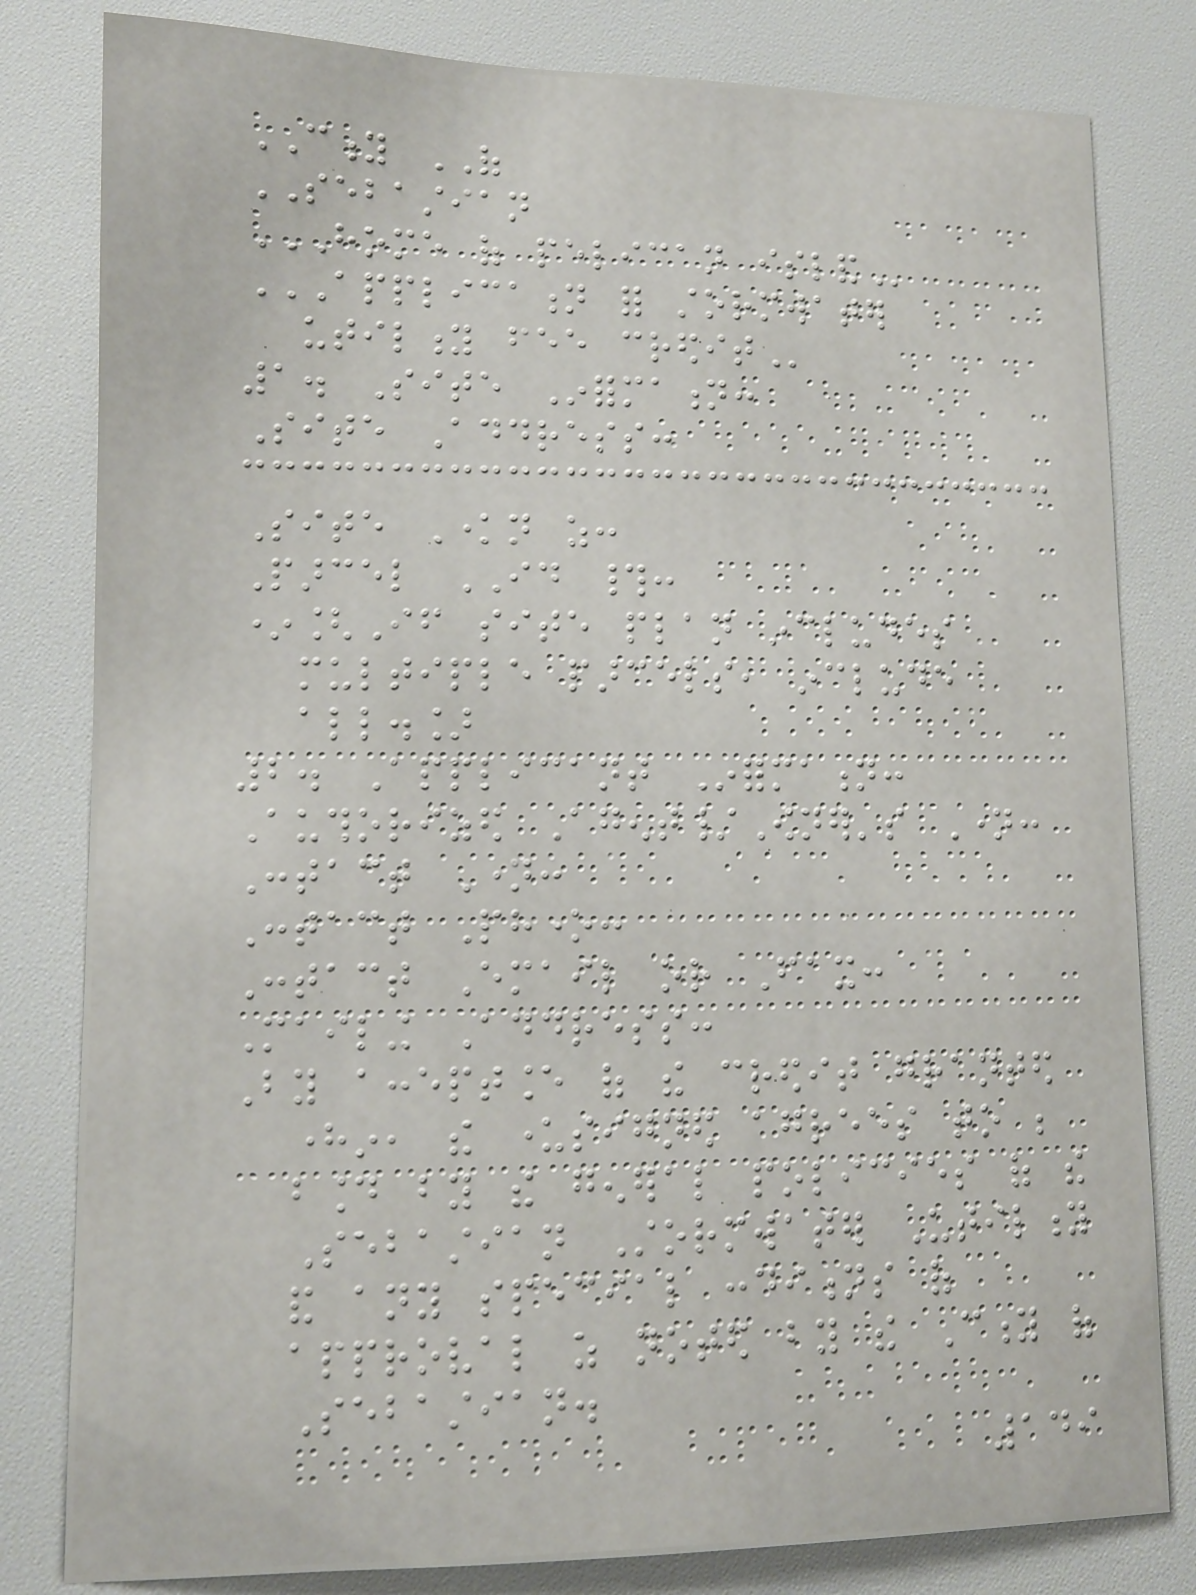CITY OF
SEBASTIAN
HOME OF PELICAN ISLAND
APPLICATION FOR STORMWATER
UTILITY FEE CREDIT
1. Site Information:
Site Address:
Site Known as:
Parcel ID #:
*[If site plan includes
multiple parcels, include
all.]
2. Applicant Information:
Authorized Agent/Owner's Name:
Contact Name:
Contact Phone:
Contact Email or Fax:
Mailing Address:
By acceptance of the credit granted
herein, the undersigned agrees to be
bound by the general policies of the
Sebastian Stormwater Utility
and any special conditions of
approval as noted by the City of
Sebastian.
149
